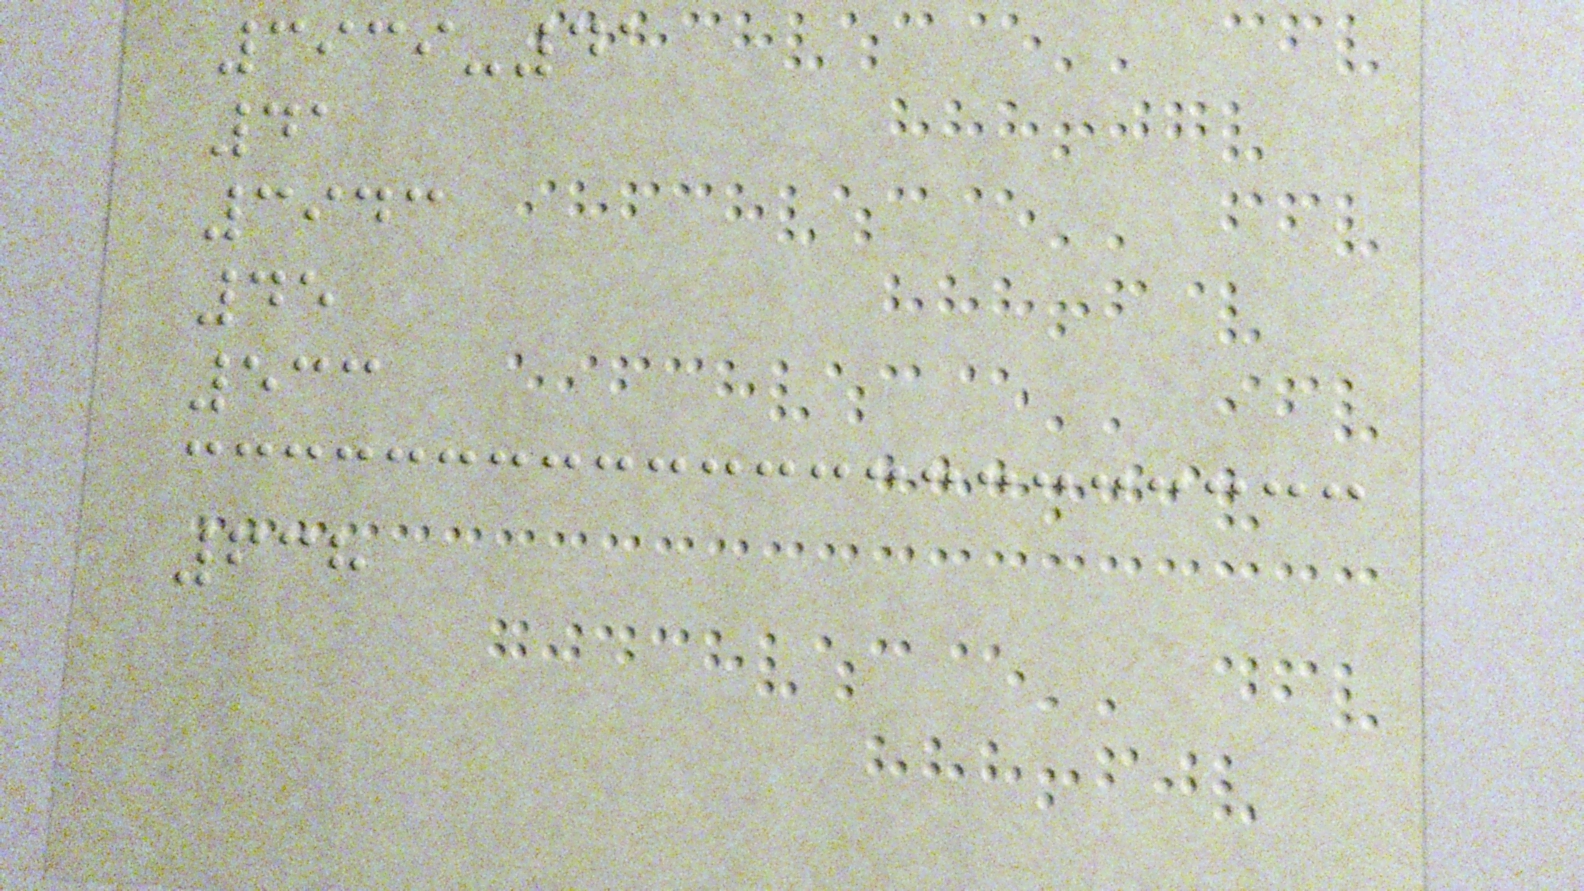3939-41
41
3943
45
533
638
